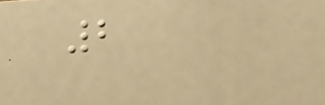2
